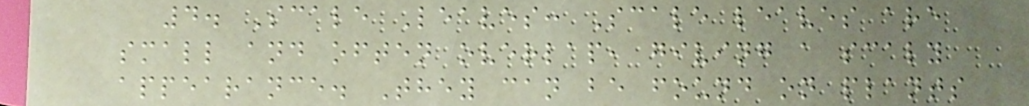4. Scale Leaves: Scale leaves are
small and often overlap, giving a scaly
appearance. They can be found on plants
